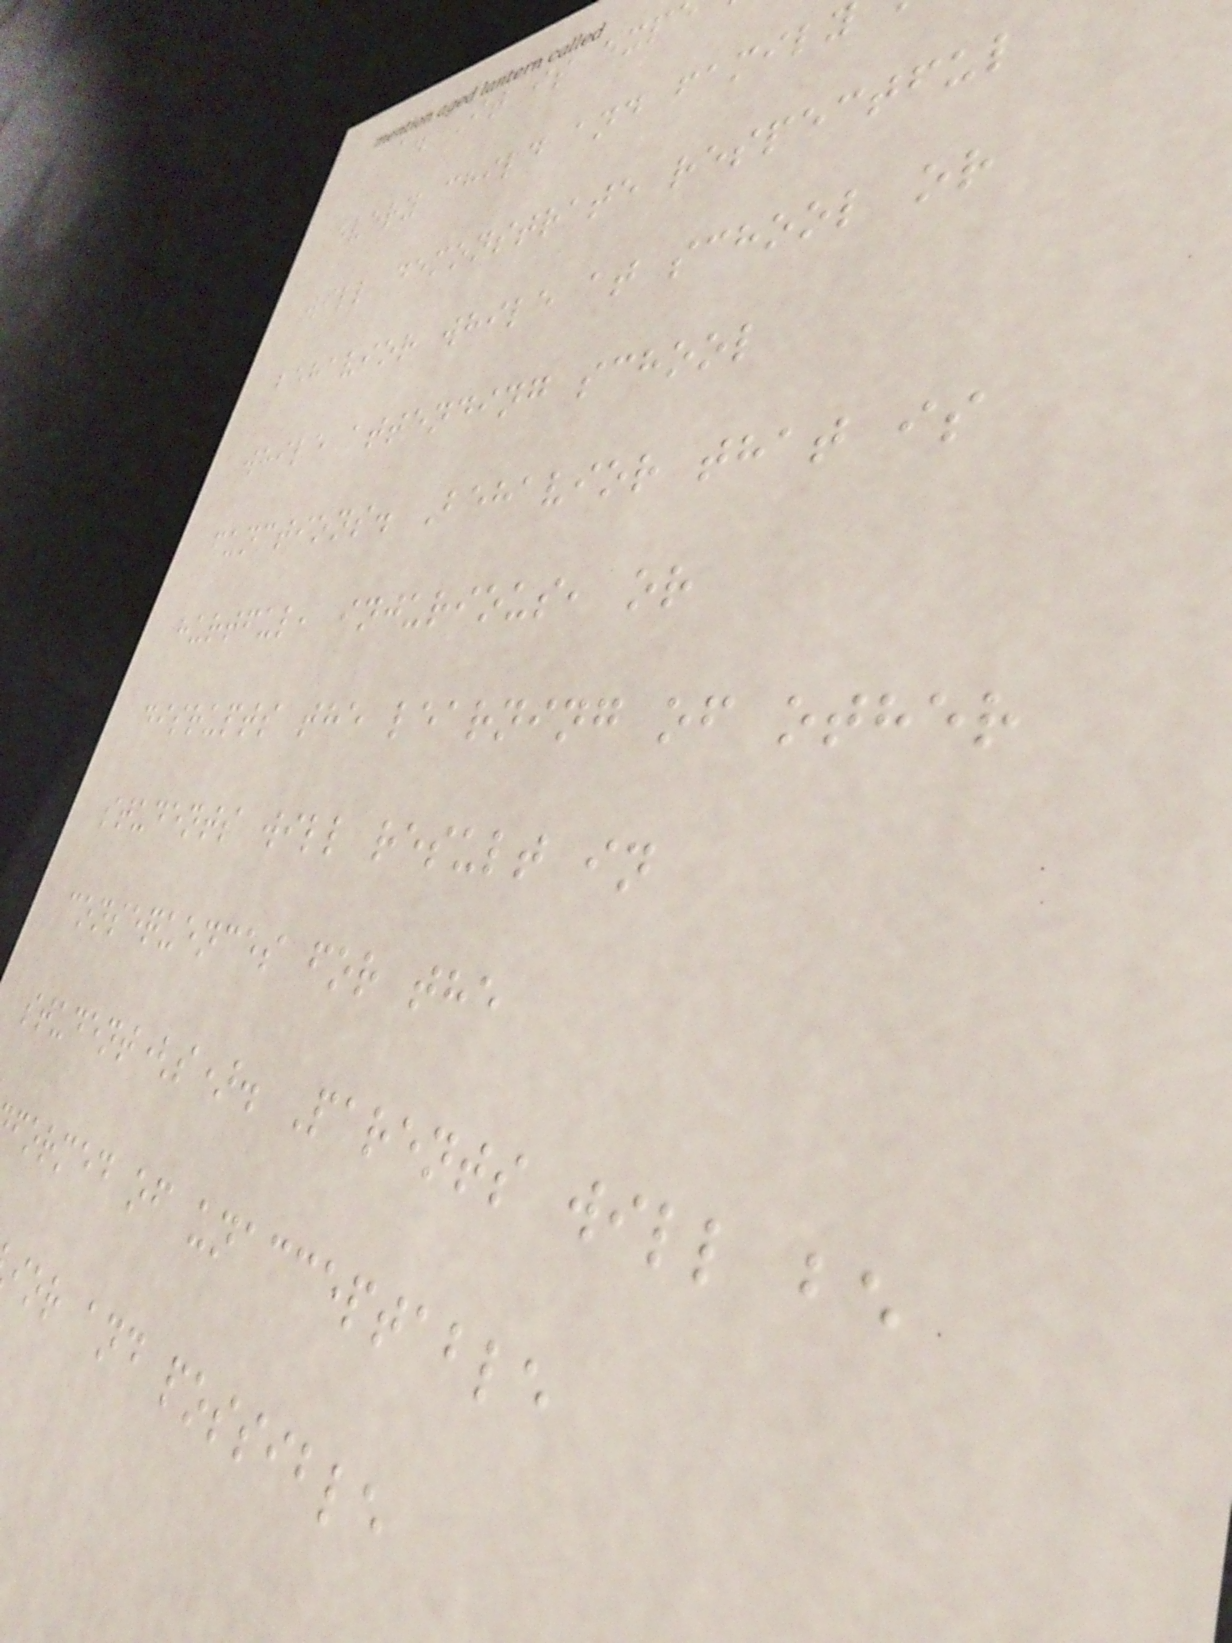a. It is exp
every child and famil
will demonstrate respectful
behavior while at school or
while attending school
functions. Behavior that is
hurtful, injurious, or
disrupts the learning of other
students will result in
consequences for the
student(s). Parents will be
formed of unacceptable
ior and possible
